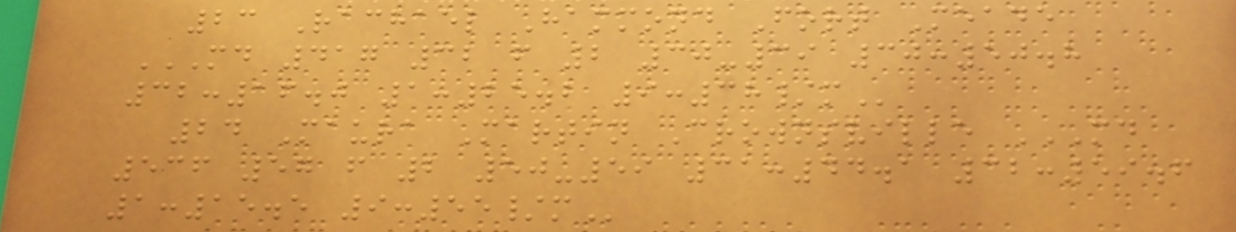23 Rachael Hammond Fort Meade
MD 417 32 F 2 30-39 30:50.8
32:16.0 1:25.2 9:38/M
24 Maura Martin Crownsville MD
536 57 F 2 50-59 31:44.1 32:59.6
1:15.5 9:55/M
